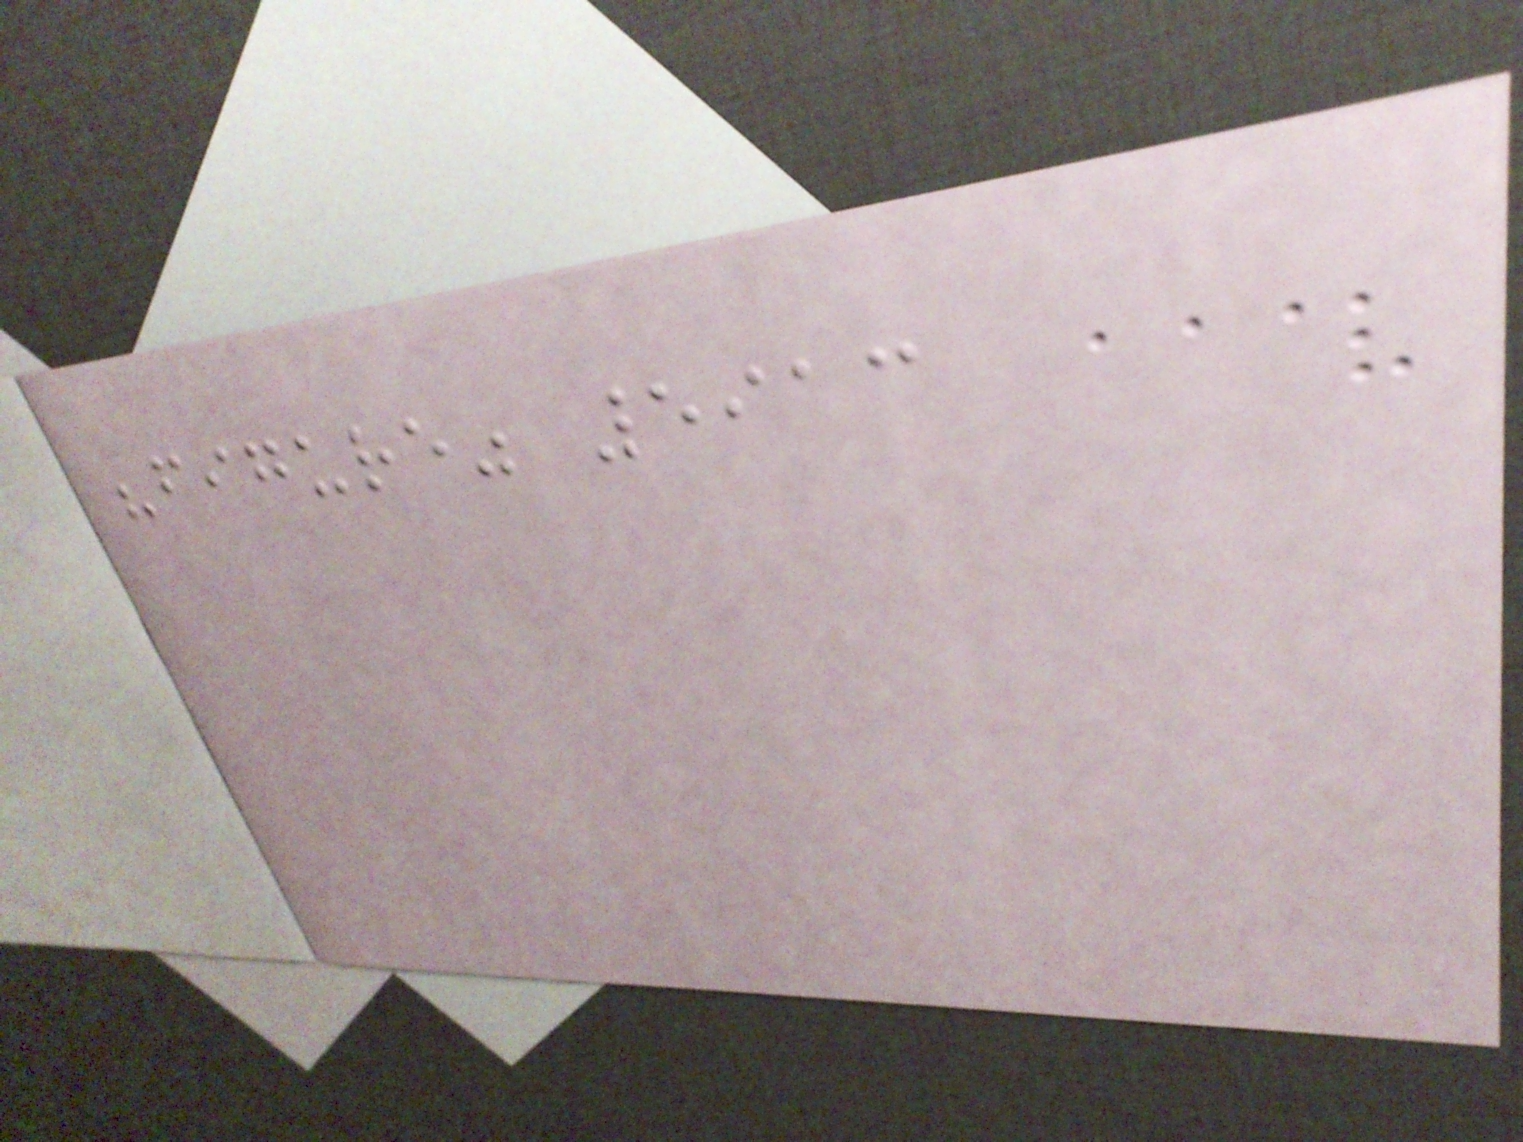"figure" 5913
